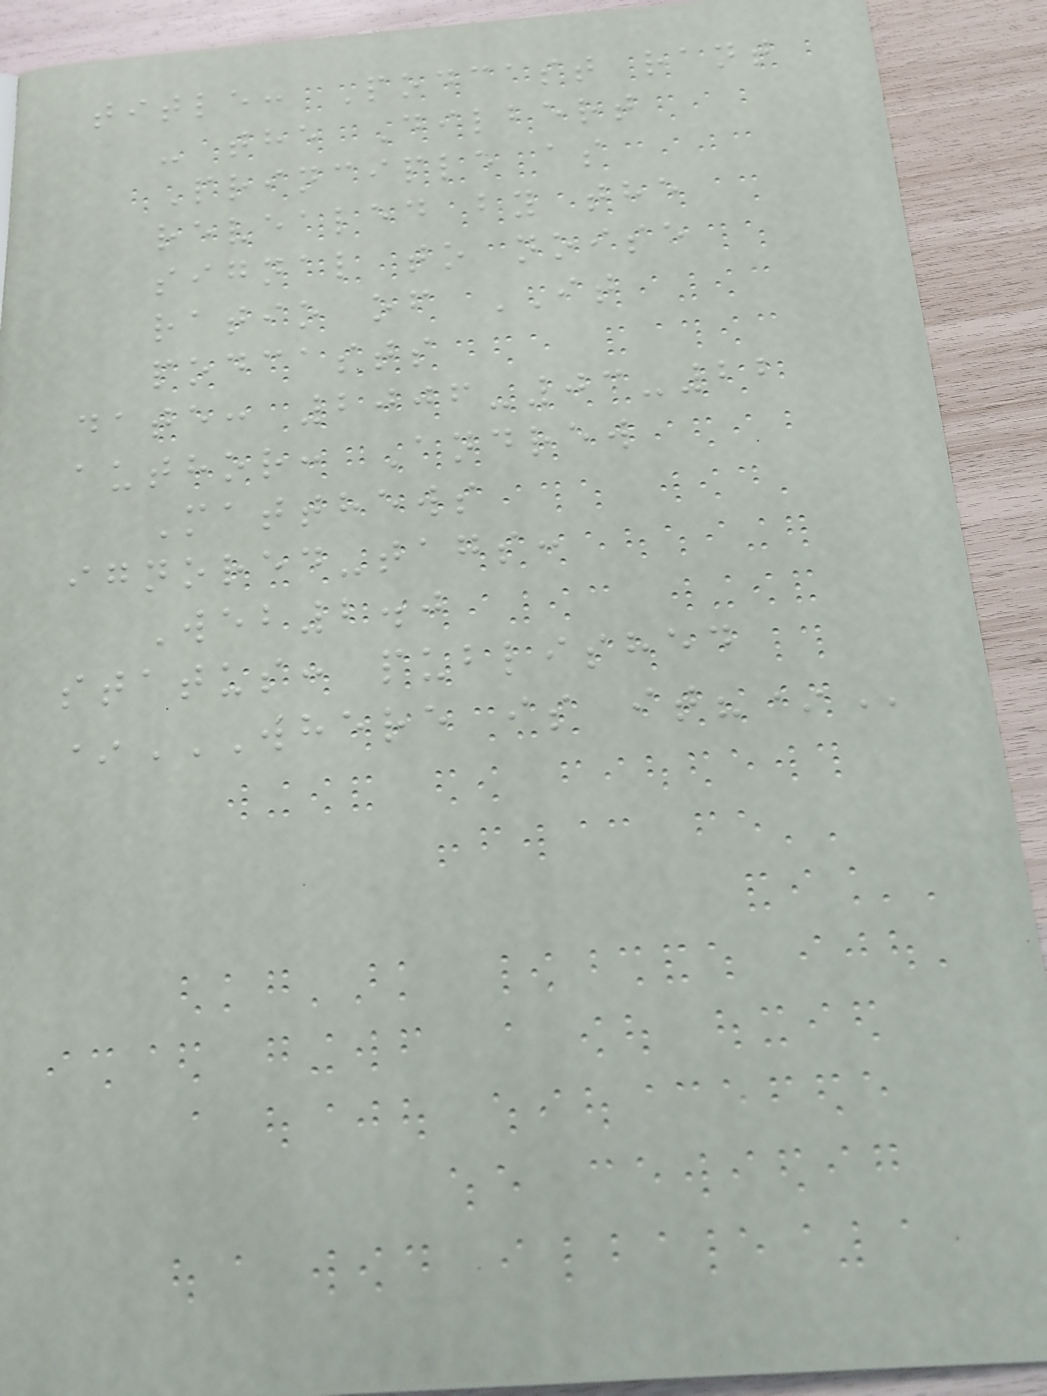title: Podcast rant
- the Dilbert
Principle as
revealed by the
signal to noise
ratio of IT
podcasts
date: 2006-03-22
author: Andrew
Matthews
ignored-tags:
Web2.0
status: published
*WHERE IS IT?*
